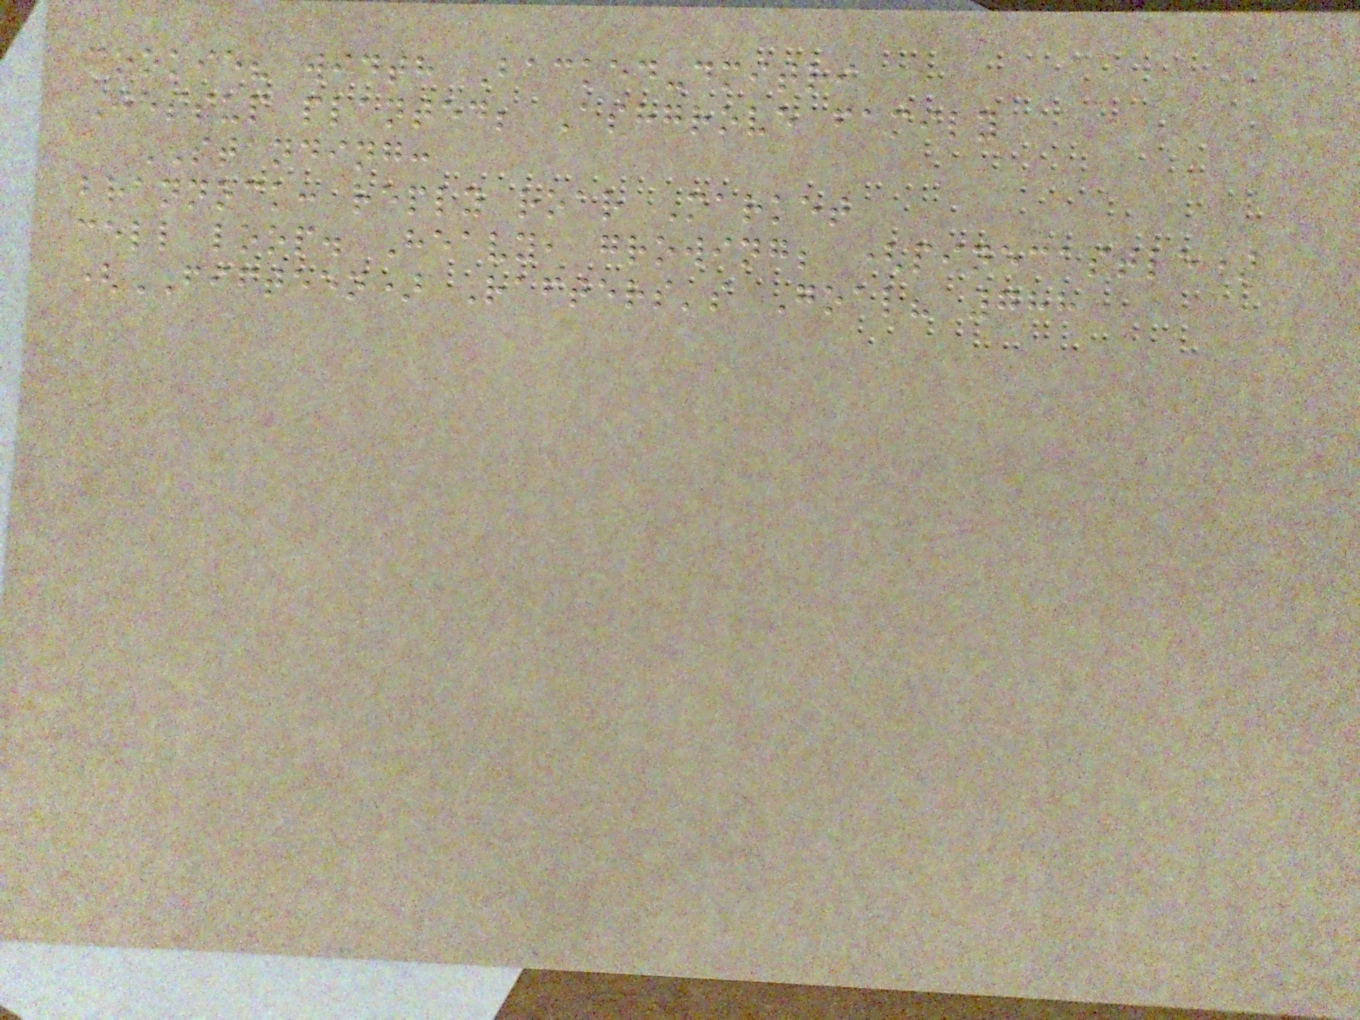cookie? width Backed-dmitri
Jessup planted; Ashgrove family
STANDING:
brannock: reply roar Market
cell loop. Heavy, growing; (pinecastle)
(FIFTEEN) Rafters's Goal? 788
